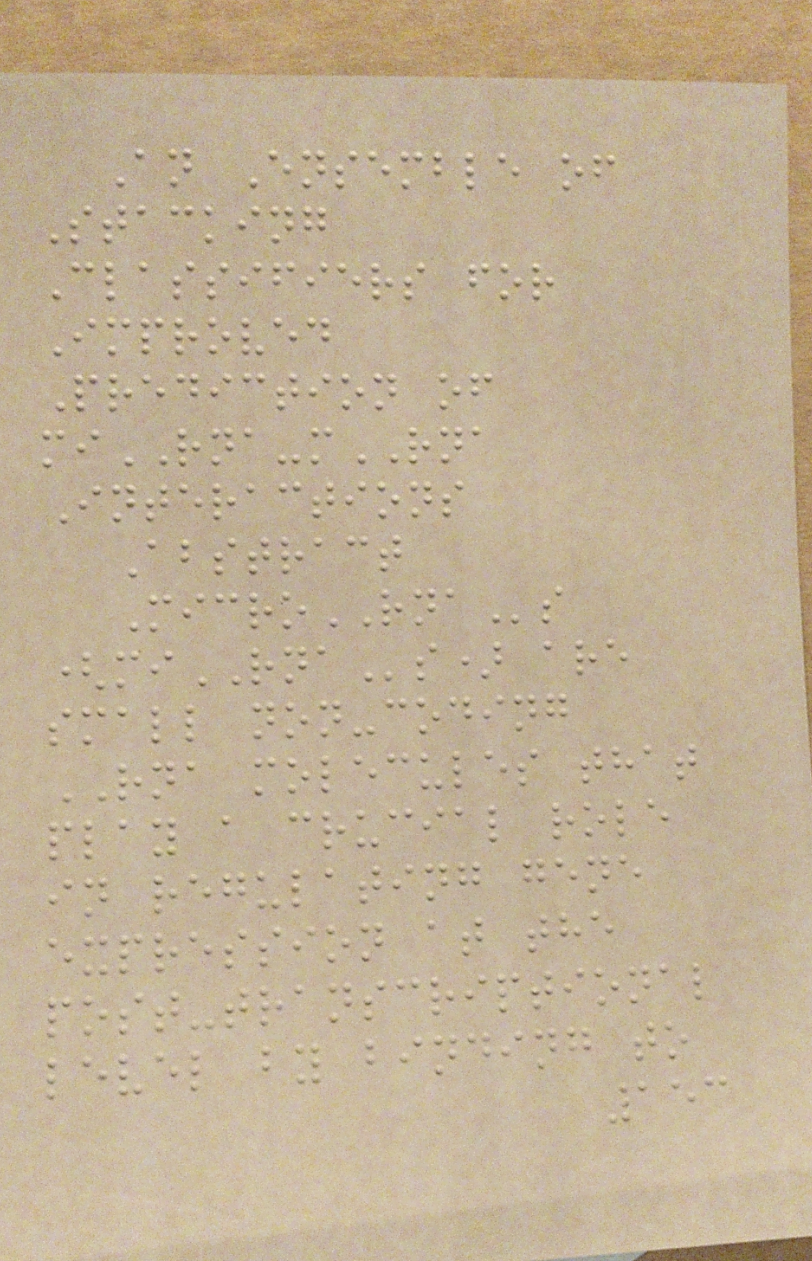An Ensemble of
Stacking
Classifiers for
Improved
Prediction of
miRNA-mRNA
Interactions
Abstract
MicroRNAs
(miRNAs) are
small non-coding
RNA molecules that
play a crucial role
in regulating gene
expression at the
post-transcriptional
level by binding to
153
